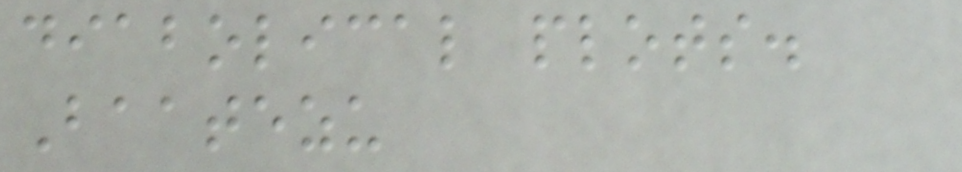diabolical plots.
Baatezu
